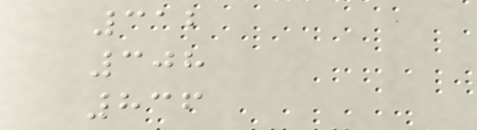312
308
836
